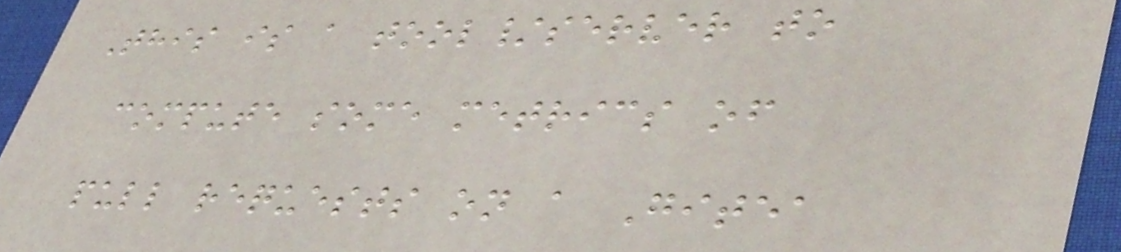This is a tool/server to
compute some metrics of
pull requests on a Gitea
